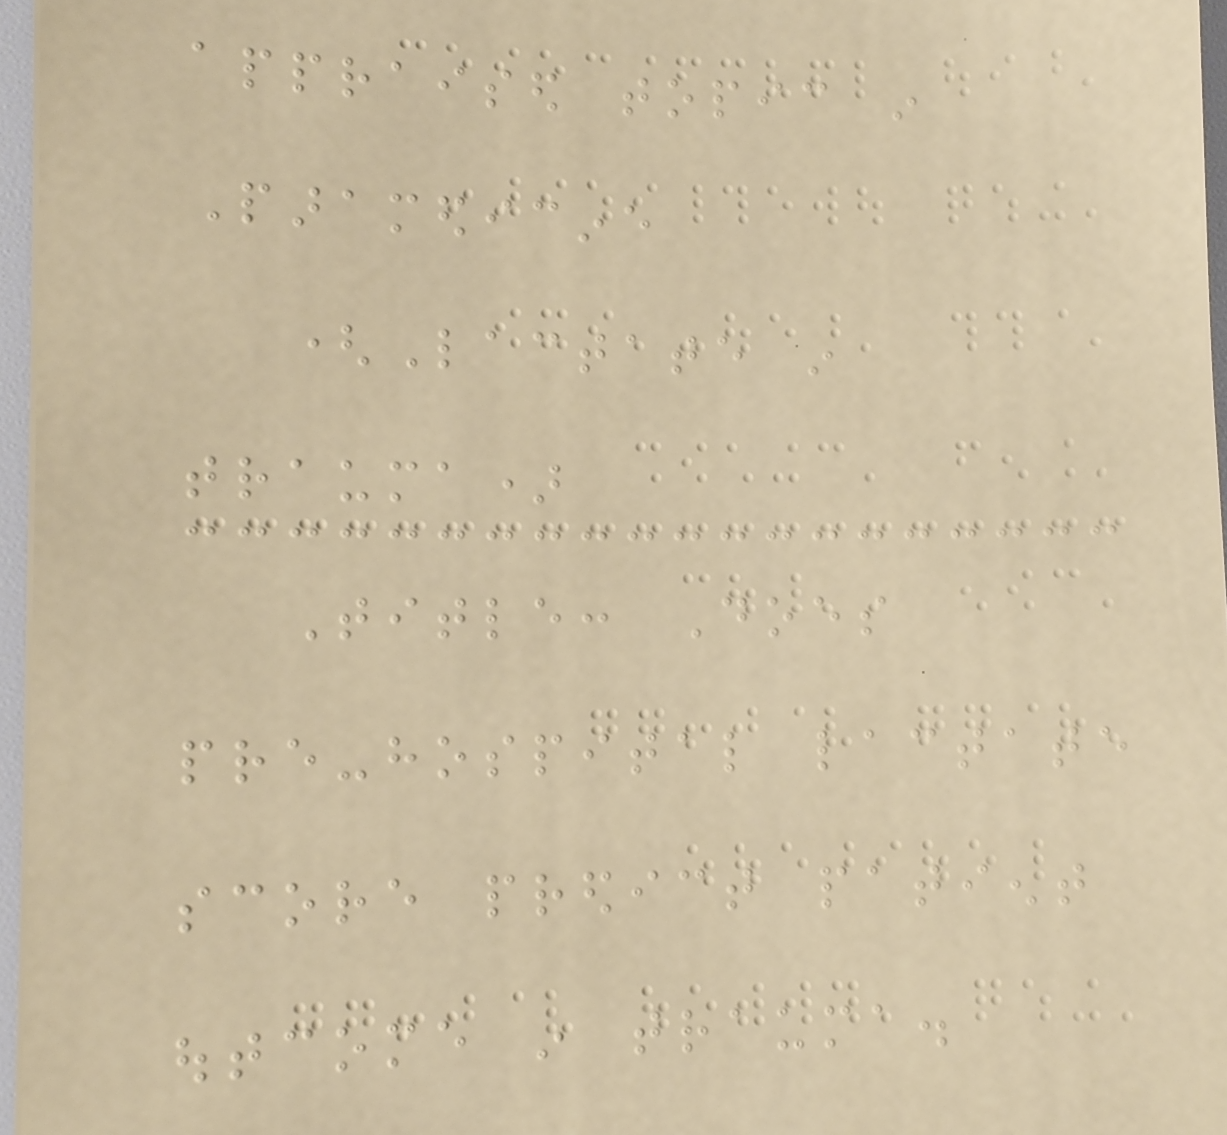appraised topic in
Paramedicine
(Lactate in
trauma)
Title: Does
pre-hospital lactate
score predict patient
outcome in trauma.
